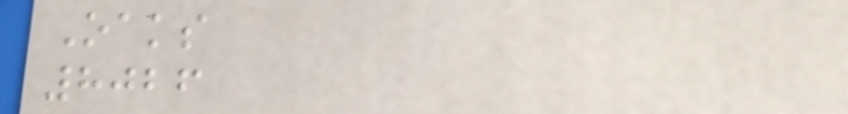Oaks
8026
